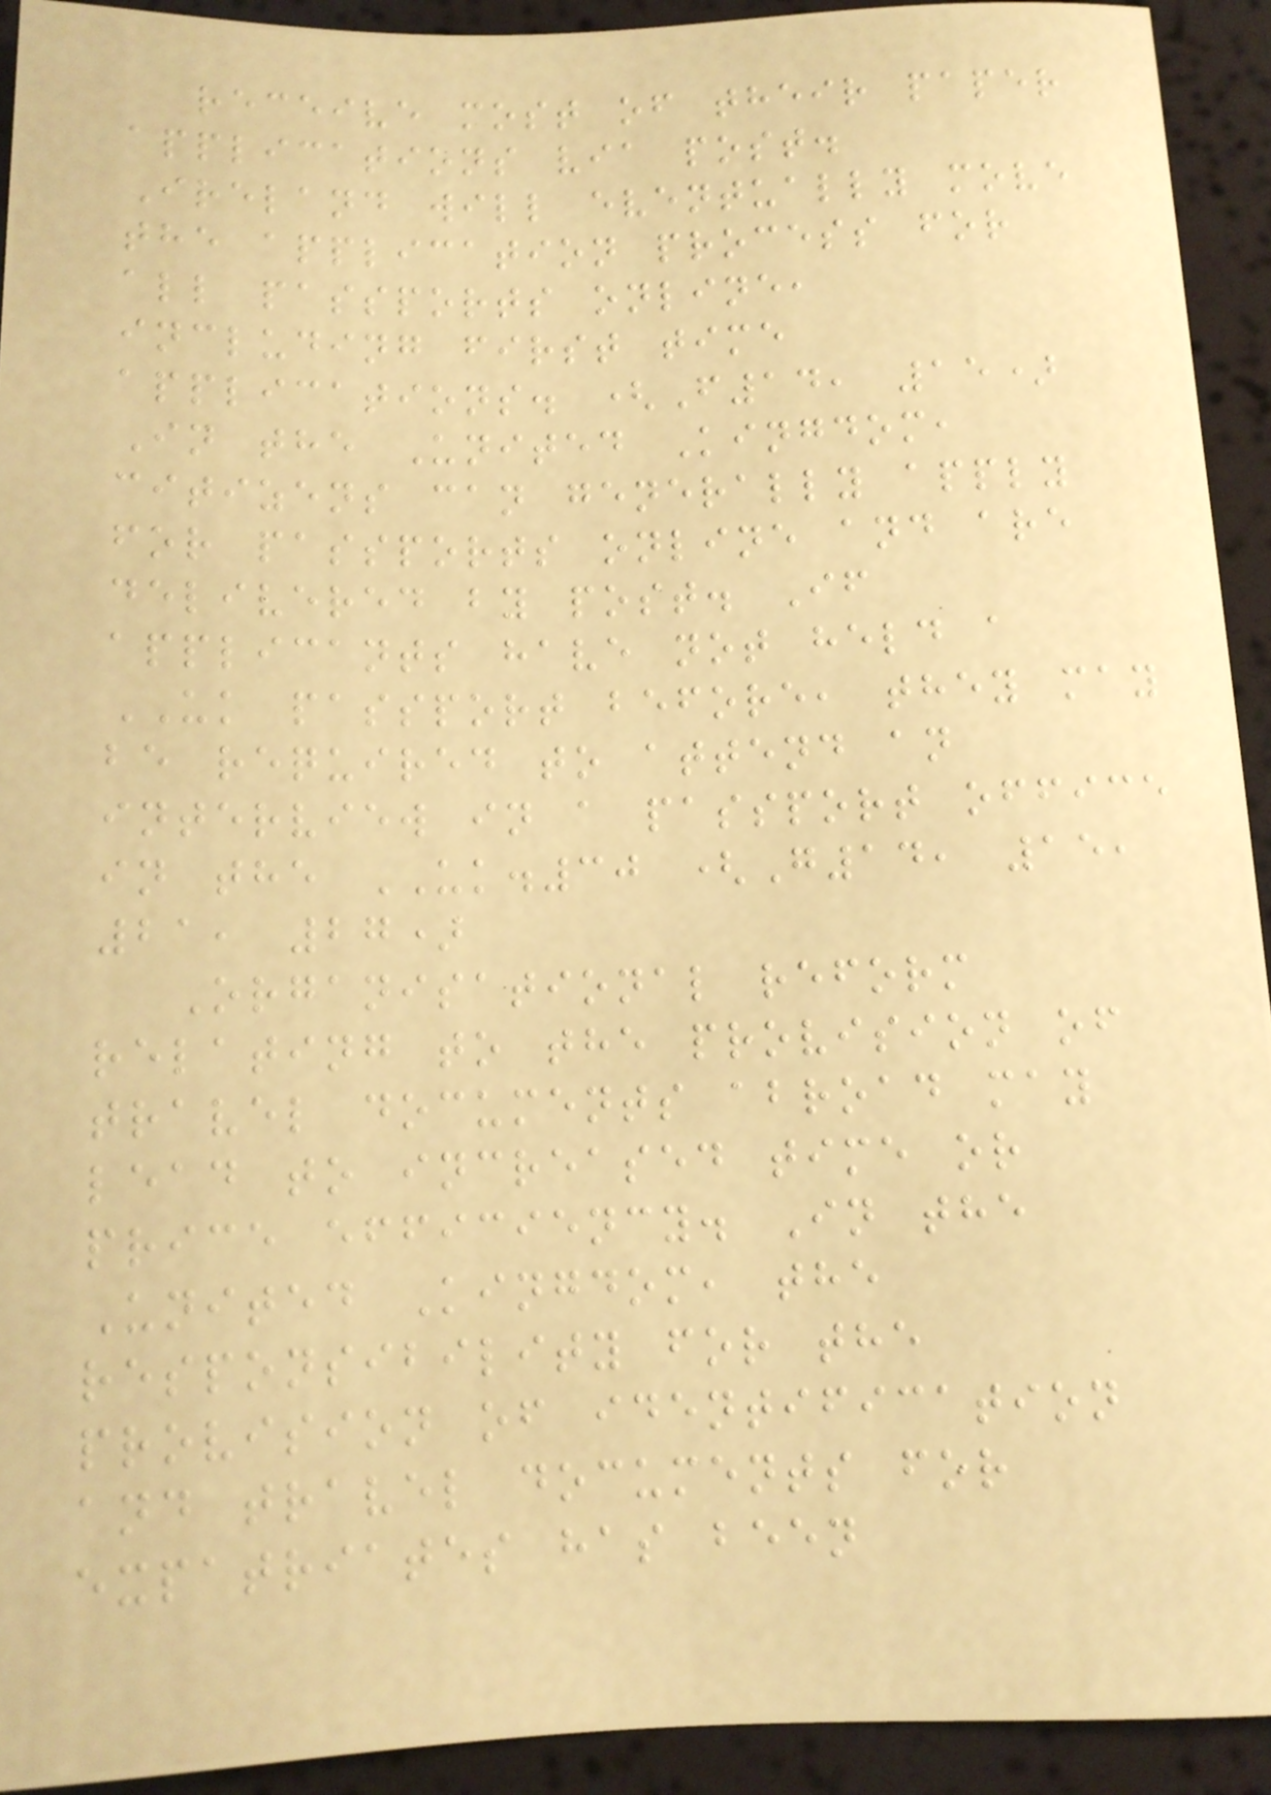receive most of their paper
applications via post.
Ireland will eventually move
the application process for
all passports online,
including first time
applications. (F14, 15)
In the United Kingdom,
citizens can generally apply
for passports online and are
delivered by post. If
applicants have not held a
UK passport before, they may
be required to attend an
interview in a passport office
in the UK.30 (G14, 15,
21, 27)
Organisational reform
relating to the provision of
travel documents abroad may
lead to increased time or
price efficiency. In the
United Kingdom, the
responsibility for the
provision of identification
and travel documents for
expatriates has been
